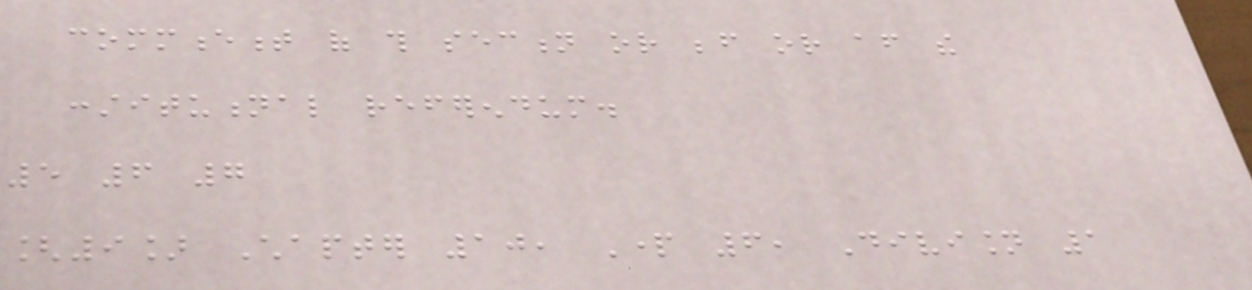commencement of this section or before or after the
constitutional referendum.
5 6 7
[9] Chapter 10, Part 6, Division 1
